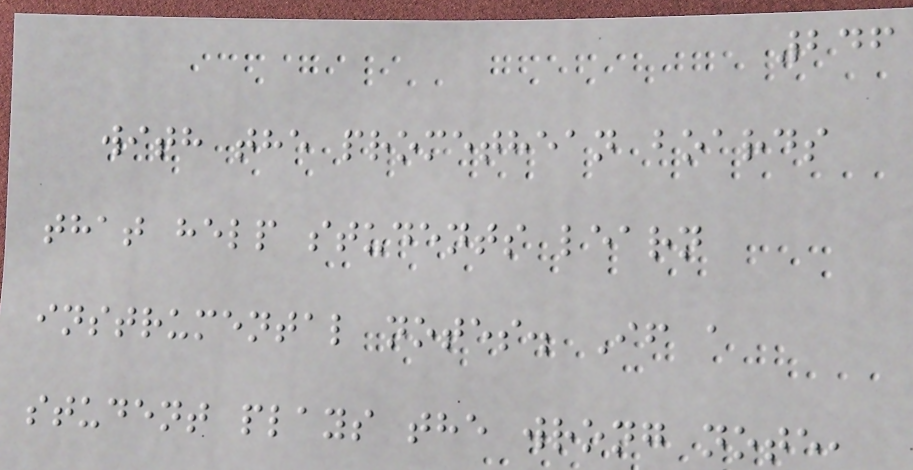246
with the promethean boards
that help students learn
instrumental notes. If a
student plays the wrong note,
